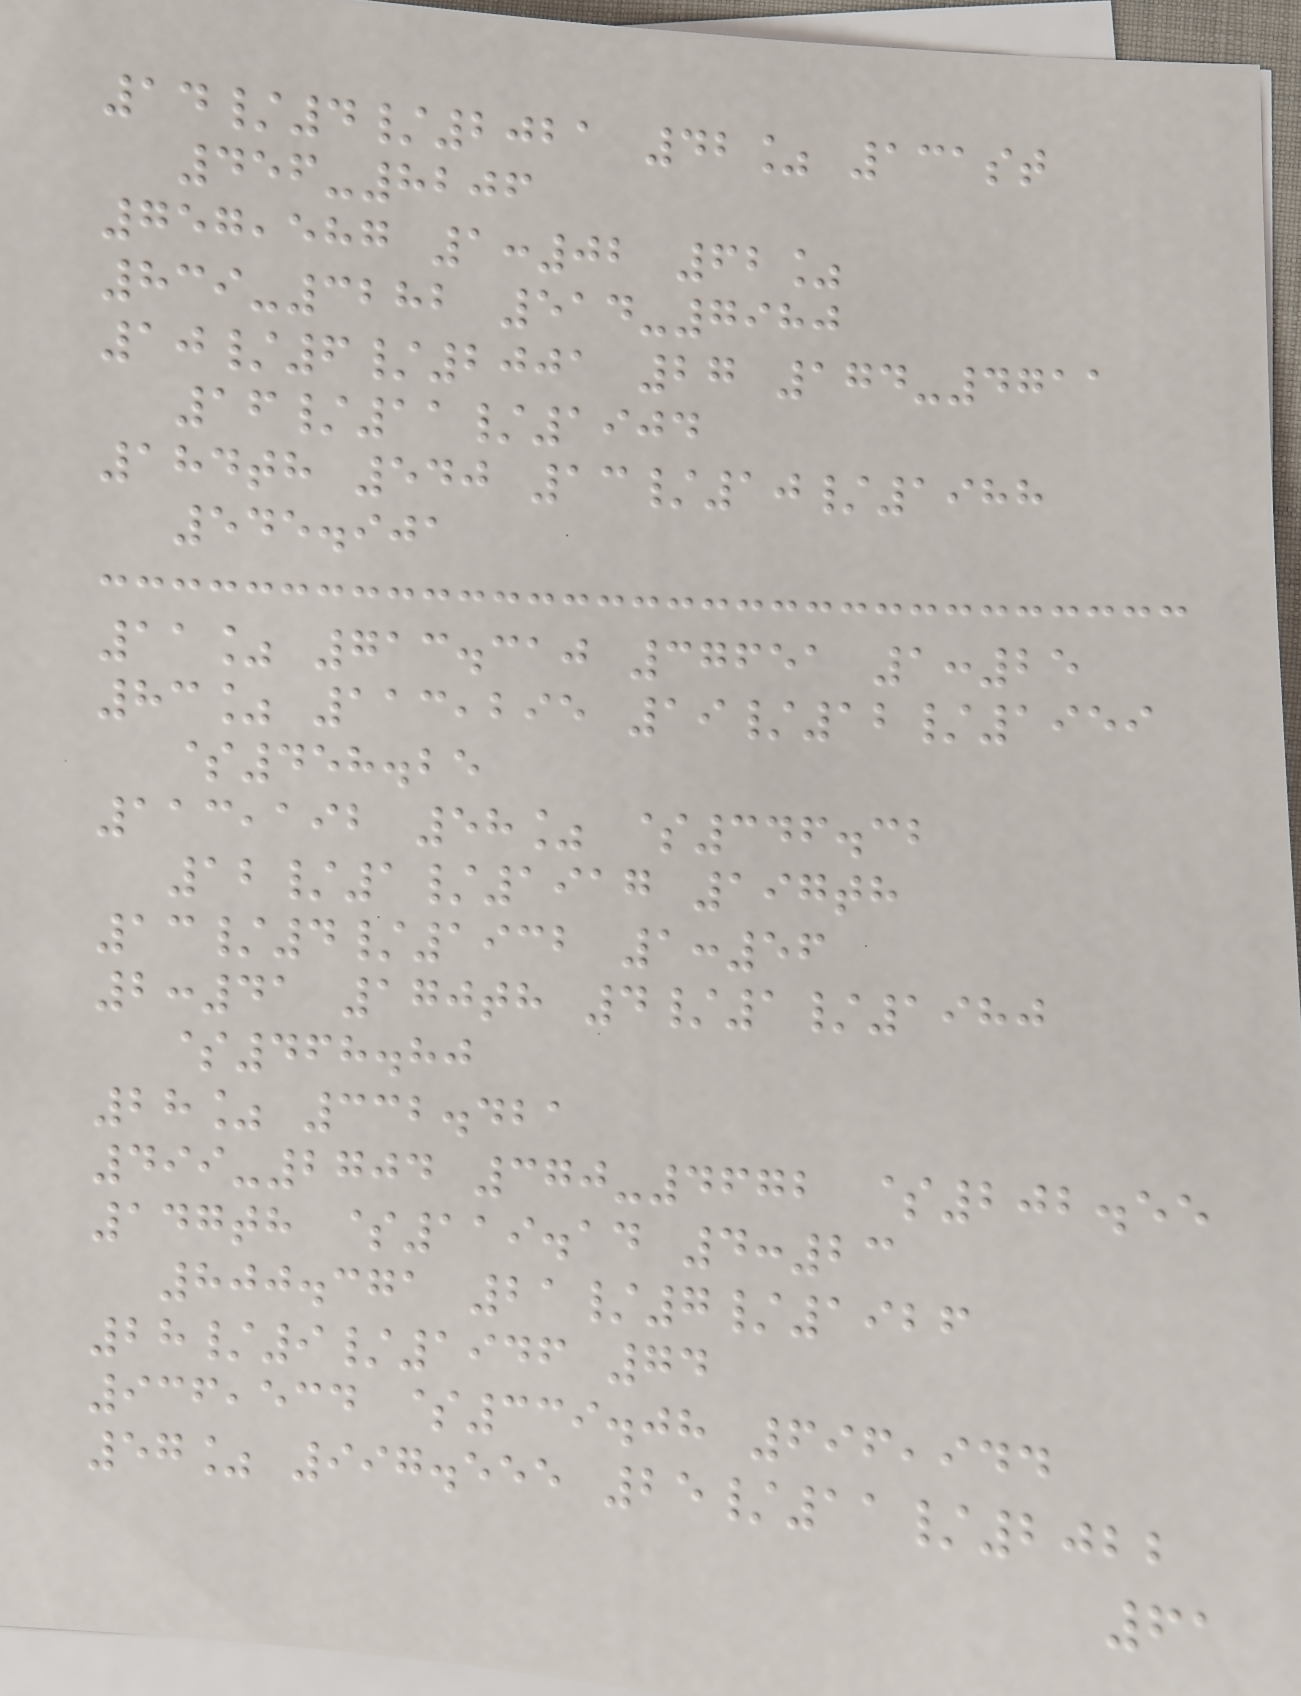14/4/2021 42% 131st
456-8206
757,587 1:02 62%
839-3282 514-7980
10/6/2001 27 174-4711
16/11/1904
184th 540 13/10/1988
545.901
11% 713.310 37651 1:25
83% 113,295 19/12/1959
$458.25
113,192 58% $346.32
12/1/1917 197th
13/4/1932 1:56
2:41 170th 4/1/1980
$468.80
28% 332.421
499-2704 370-4672 $202.55
147th $119.14 4:23
800.371 21/7/1926
28/9/1946 74
936,534 $339.08 696,944
57% 997.555 25/11/2022
61
